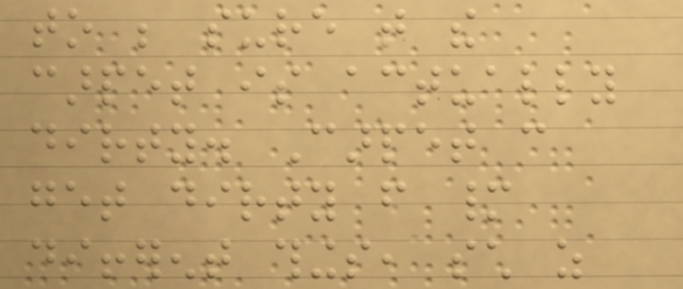to be sure that the
carpet is actually
dirty. Carpet can
get dirty from many
different things, such as
